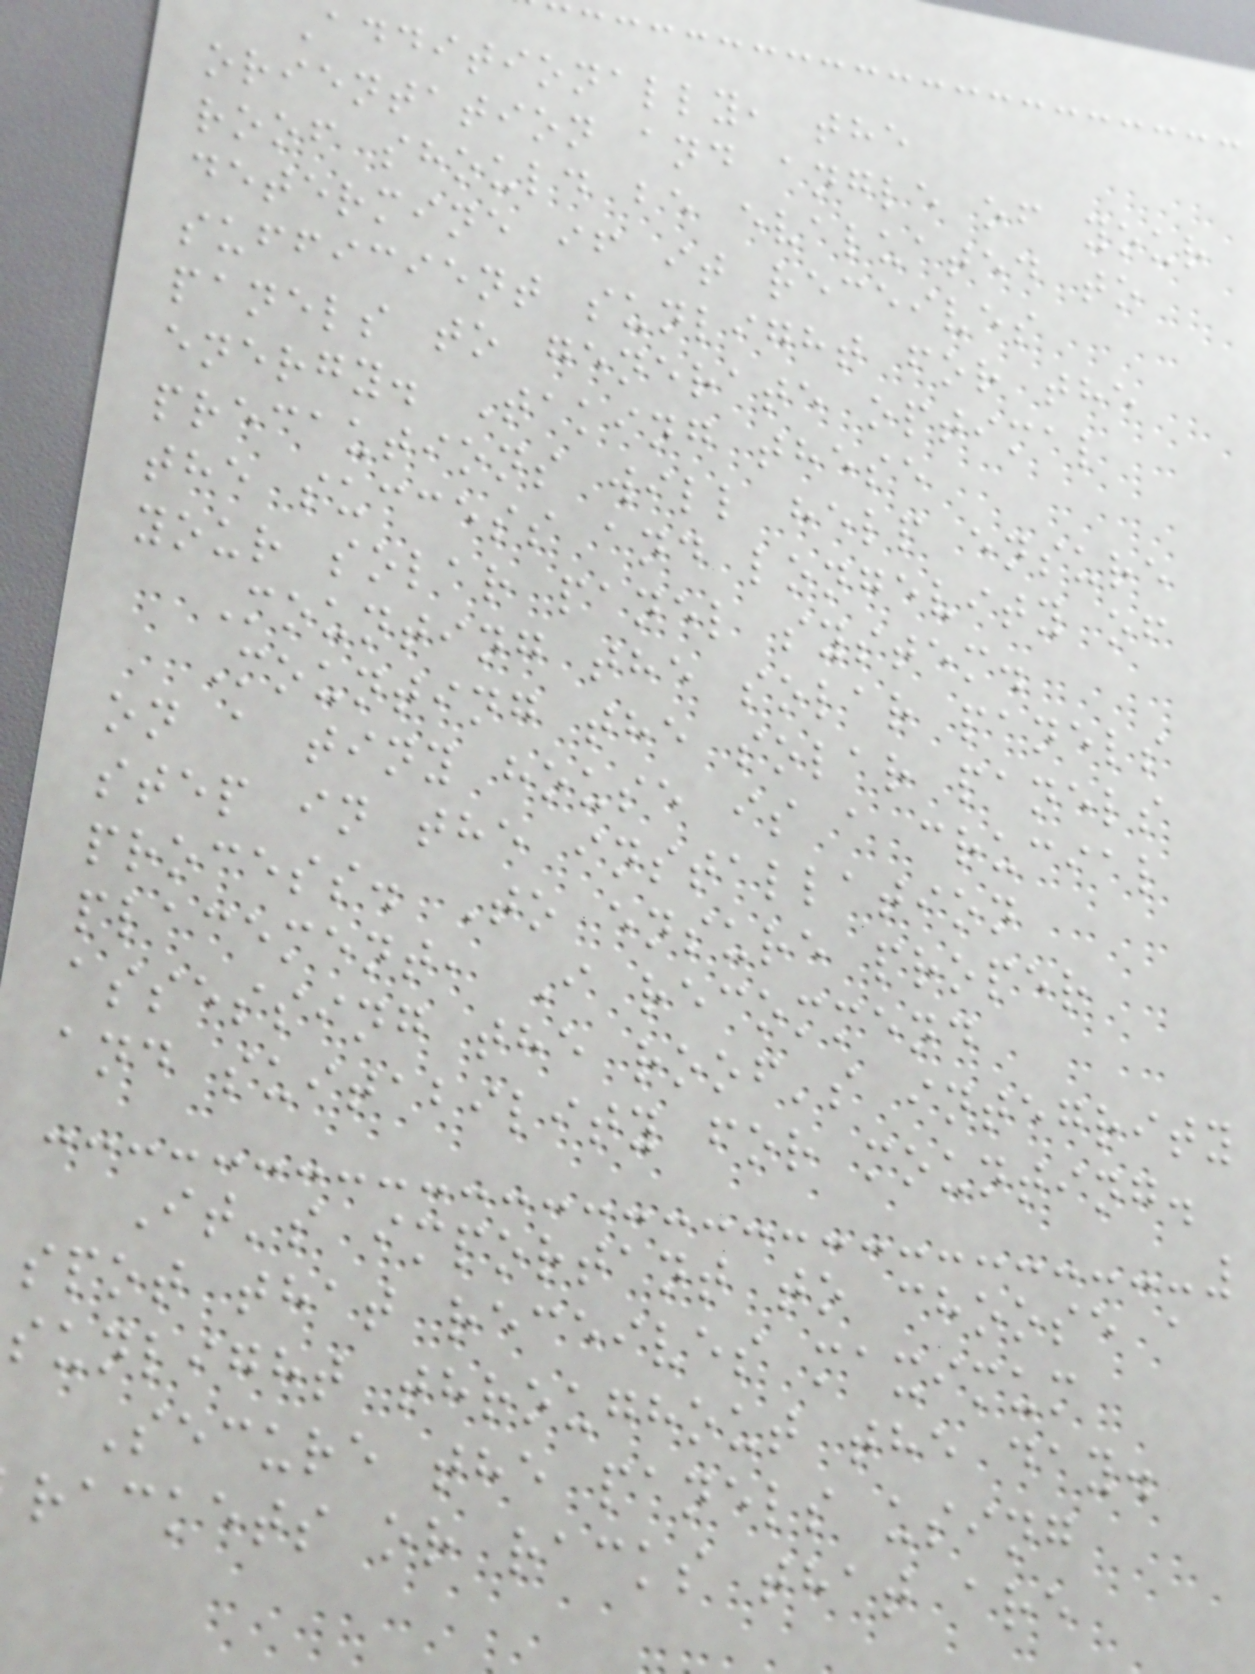Additionally, the
orientation and angle of your
roof should be evaluated to
determine if it receives
sufficient sunlight for the
panels to generate optimal
energy. Taking these
precautions will help ensure
the success and longevity of
your solar panel system.
Mounting the solar panels
Mounting the solar panels
on a tiny house is a crucial
step in the installation
process. To ensure proper
placement, I recommend
assessing the roof's integrity
and suitability for mounting.
It's important to choose a
spot that receives maximum
sunlight throughout the day.
Secure the panels using
rackets or racks that are
